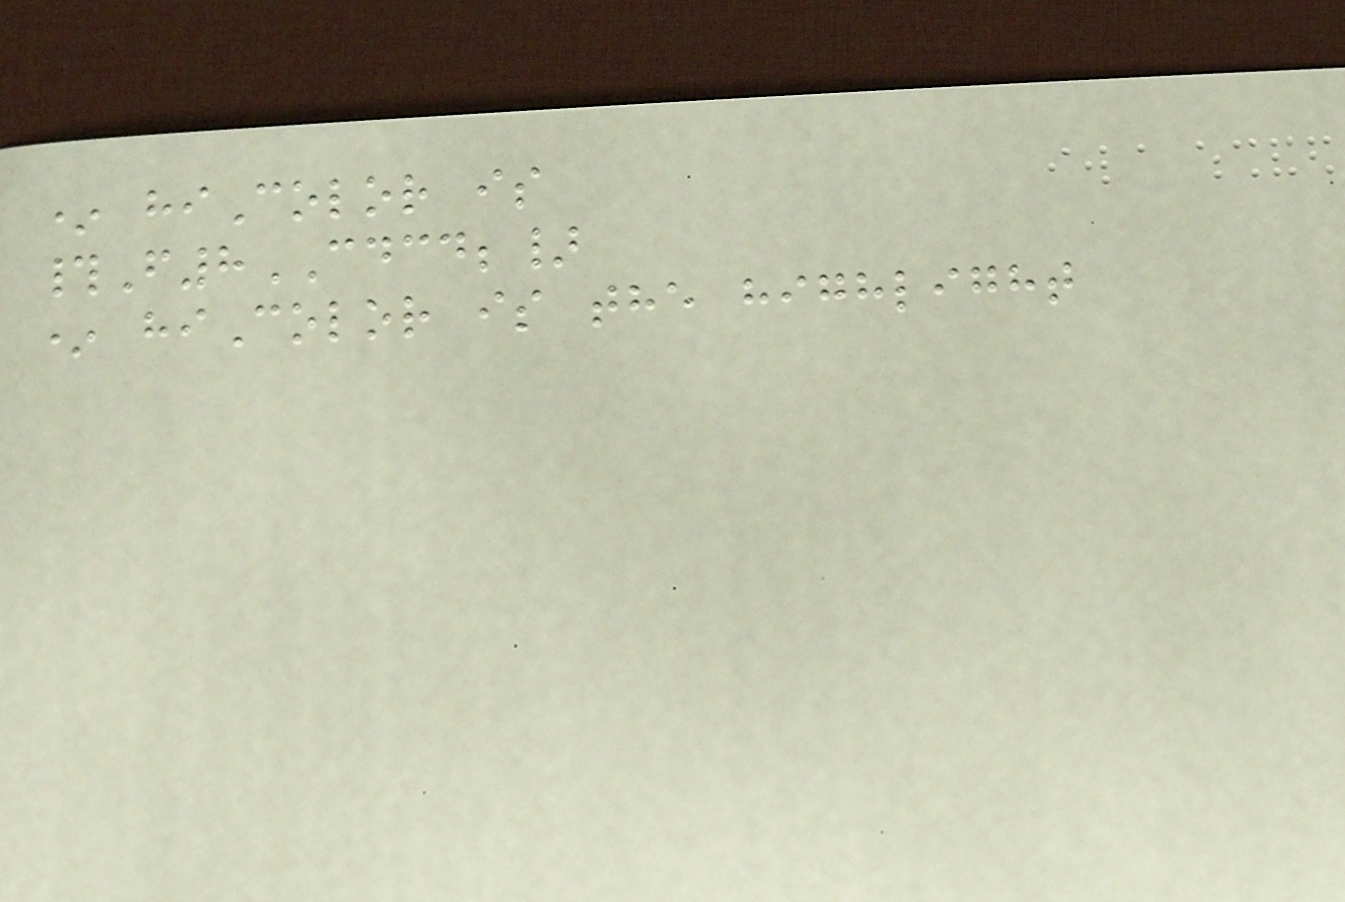* hiColor is
#F8CDCD;}
* hiColor is the highlight
